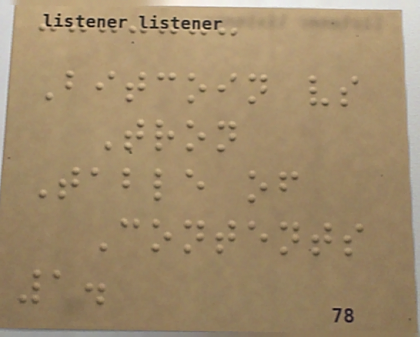Bitcoin vs
Tron
Table of
Contents
1.
